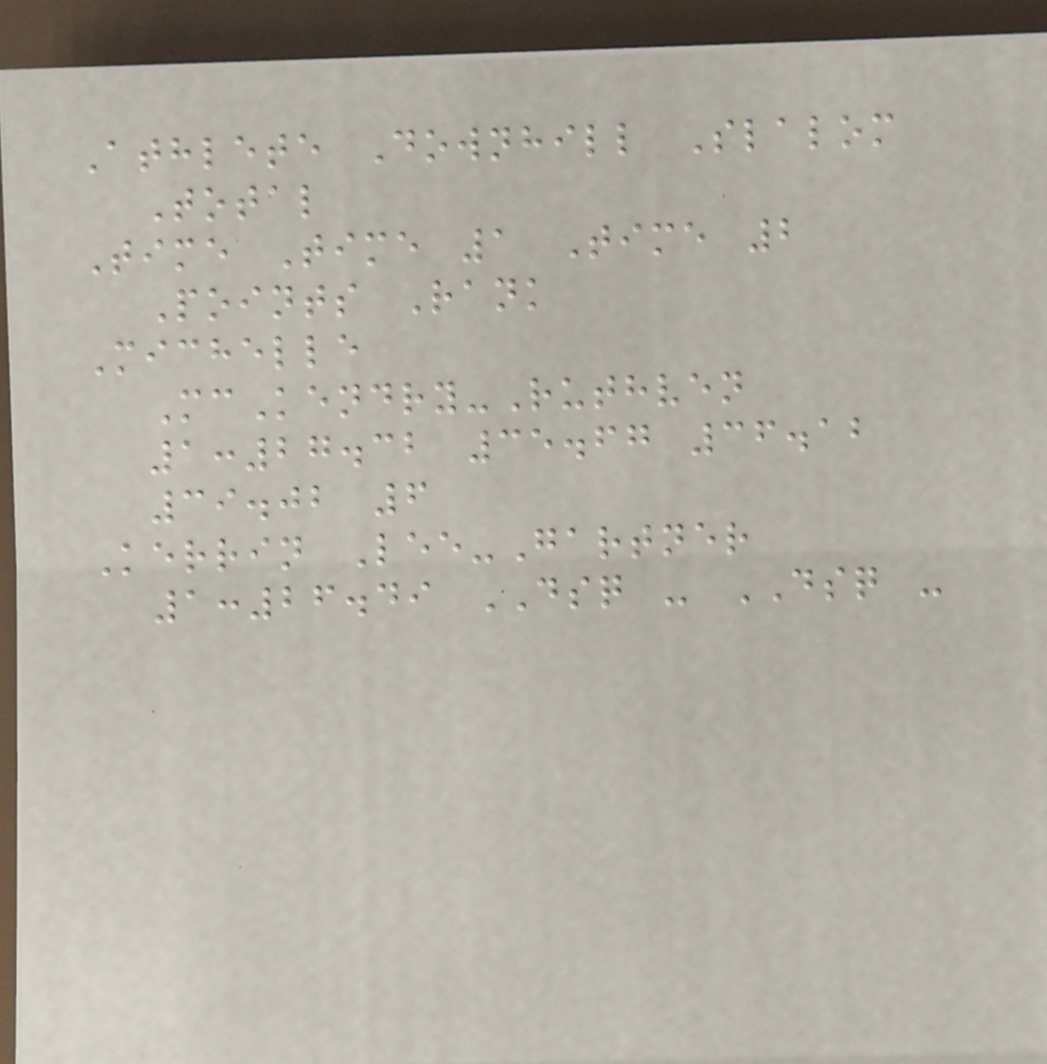Athlete Downhill Slalom
Total
Time Time 1 Time 2
Points Rank
Michelle
McKendry-Ruthven
1:27.32 35.67 36.12
39.02 6
Kerrin Lee-Gartner
1:26.49 DSQ - DSQ -
